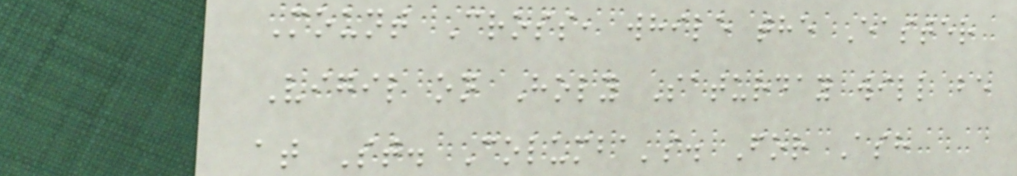Mount Cross, while the Easter
Vigil on Holy Saturday will be
at St. Columba's. For Ash
